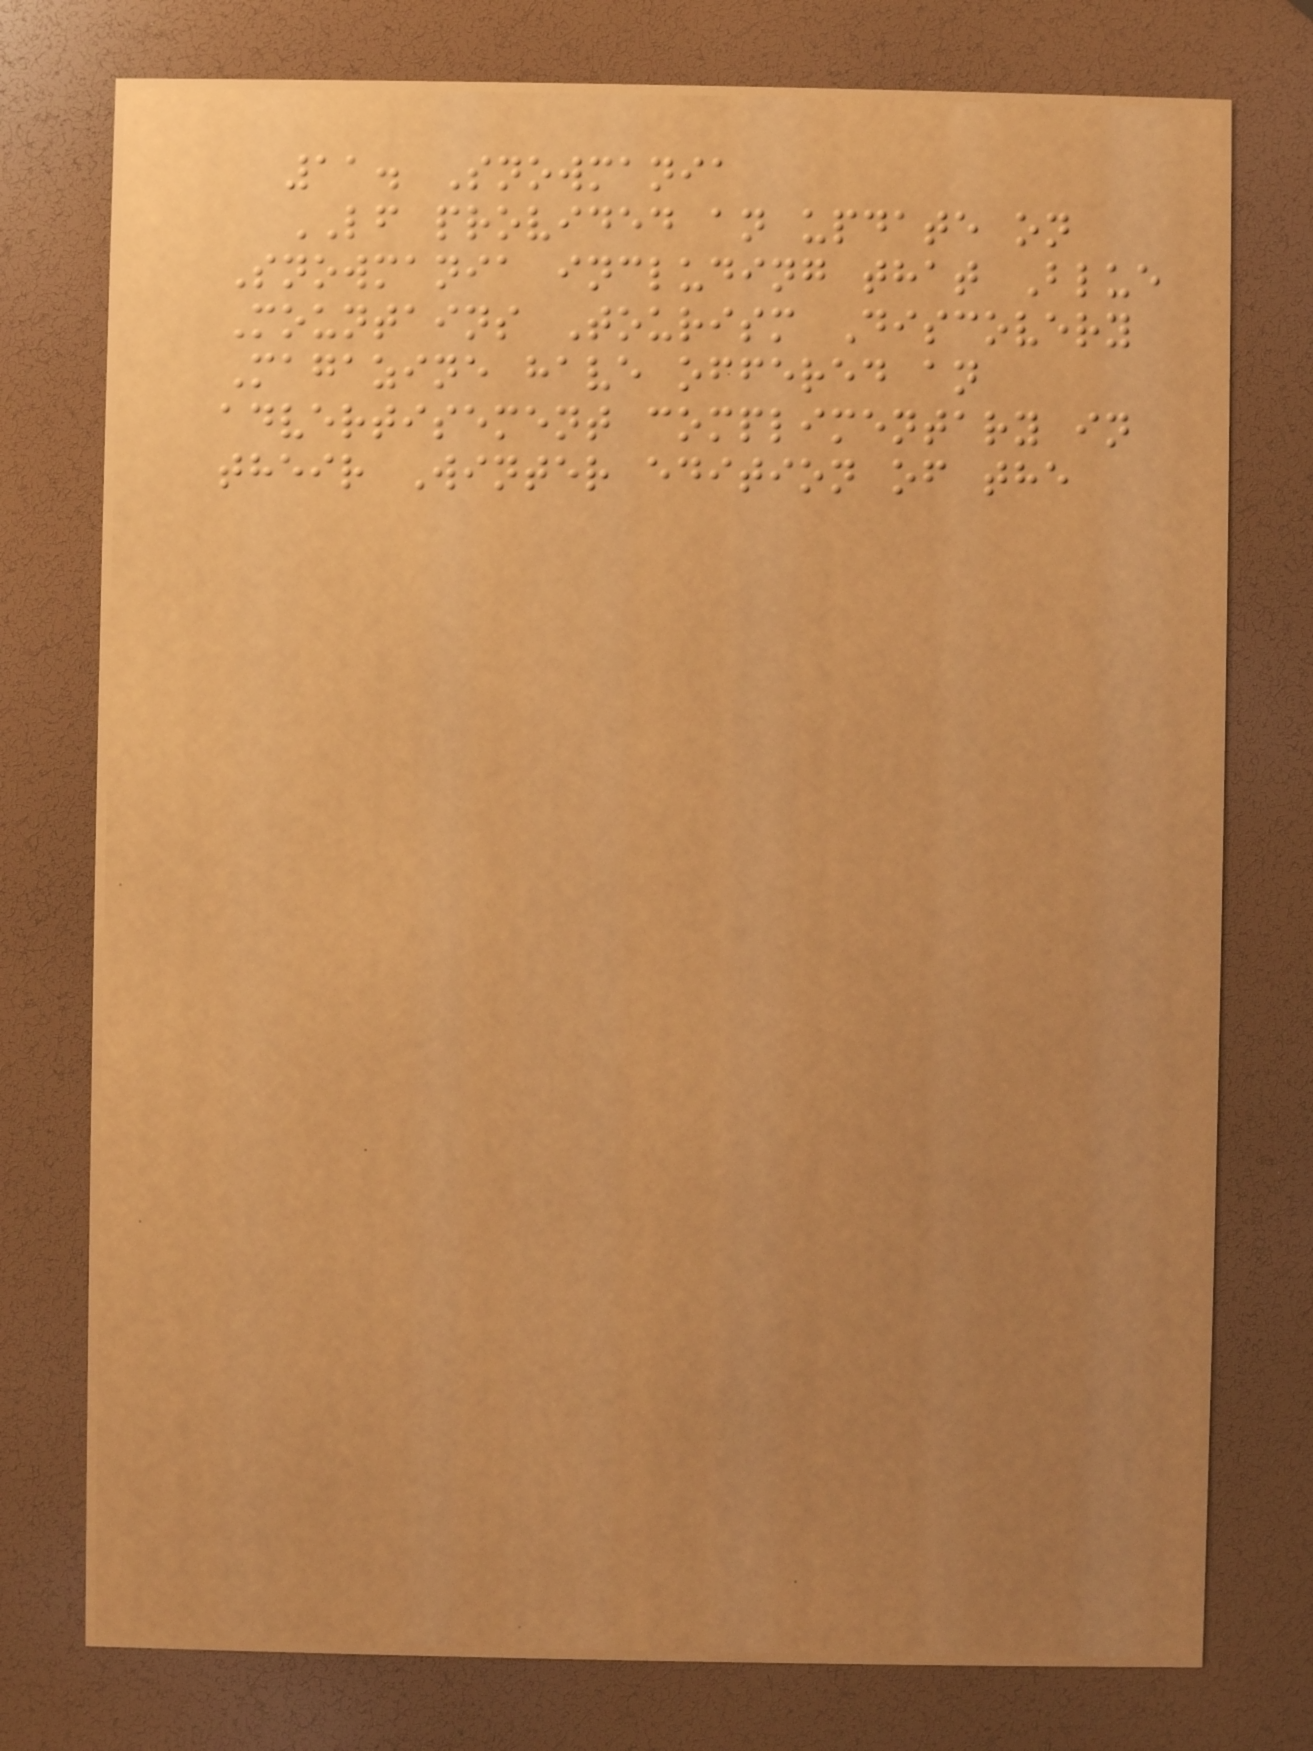11. Snowmania
LF provided an update on
Snowmania including that Blue
Mountains Tourism Discovery
Magazine have offered an
advertisement complimentary in
their Winter edition of the
